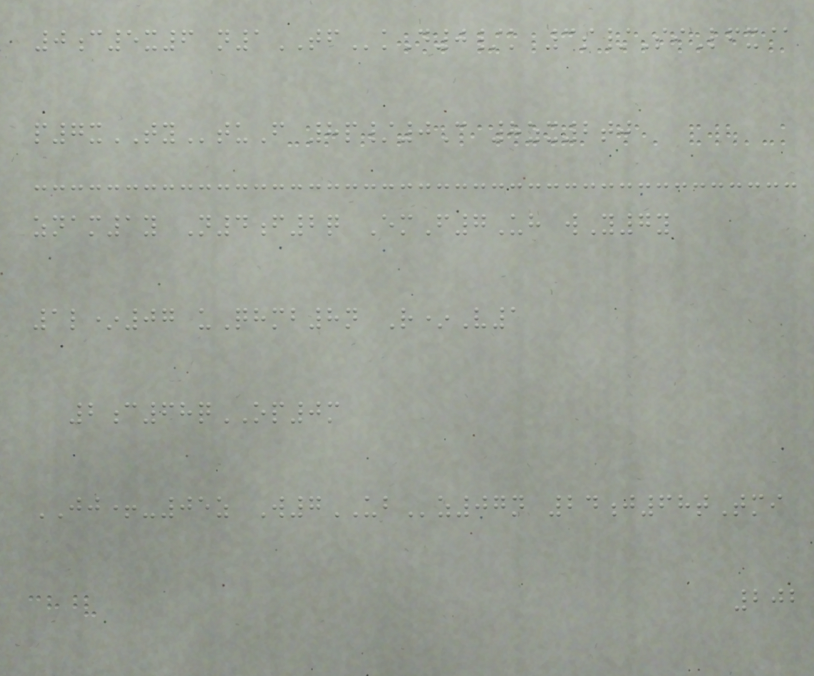0c5x6 n1TFkD0/k 3s/SiLfx@
p7xTYtuF 8p/0C 8zx2tj
znam1y N4f2q EmF7Uh wY7y
1l*07 uQhmb8n R*V1
2c68qOP0m
JJ+-05z W7UBz07n 24j68tTmi
202
